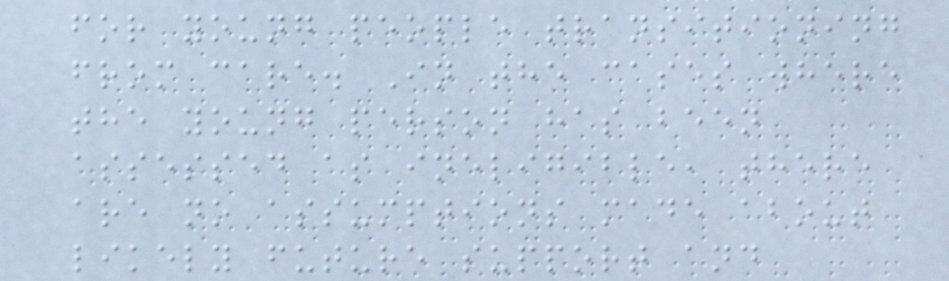for young people transitioning
from care. In the cases where
the young person has been
assessed as ineligible, there
are no assumptions made about
likely future support and
